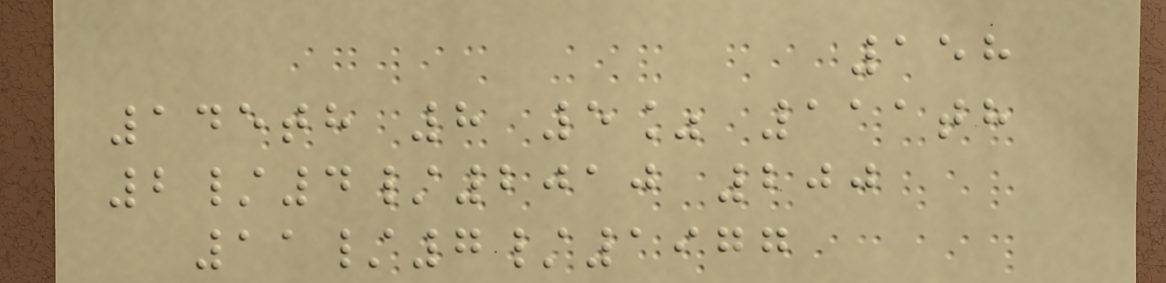158
145th 8 5% 111th
2/4/2010 200
11/7/1977
